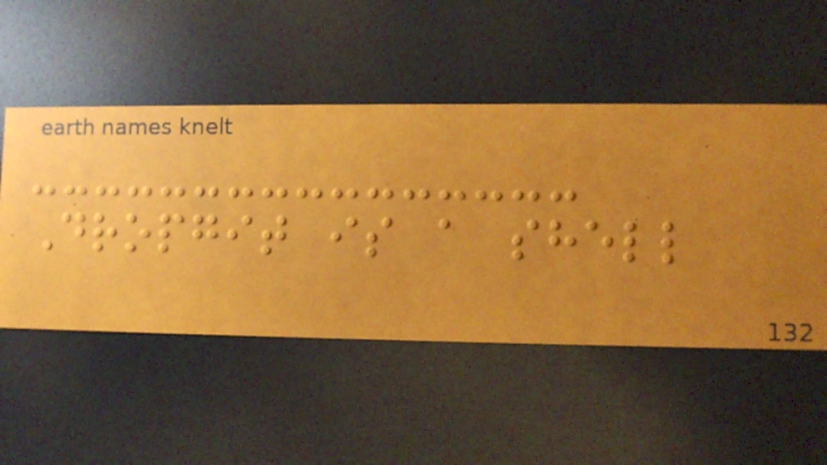Dropgit is a shell
